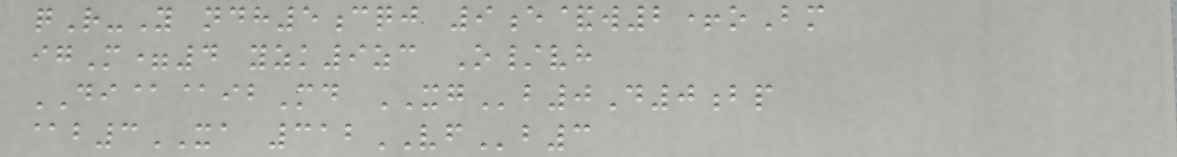qR-Y ndh5cqj 9e&w2+oBm
igM=4 yzk9zc O/vh
DI@@ibMd XGb0D0bp
@b3XA 312VFb3
